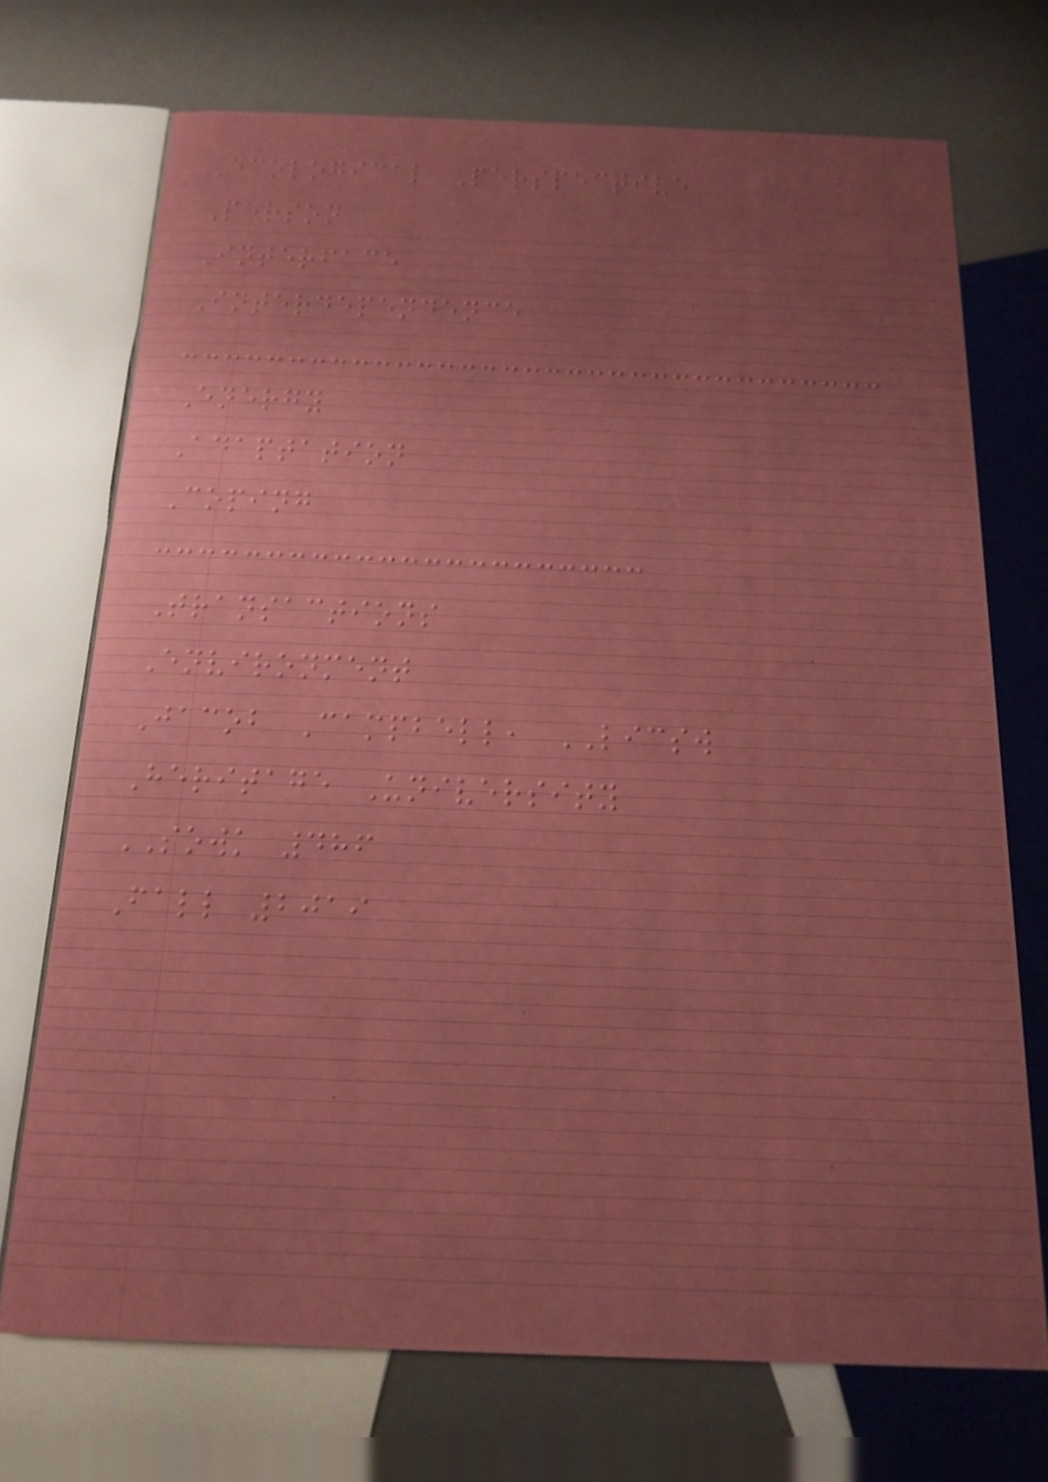Ecological Perspective
Person
Interface
Interdependence
Energy
Adaptation
Coping
Transactions
Environment
Jacob Campbell, LICSW
Heritage University
SOWK 486
Fall 2019
